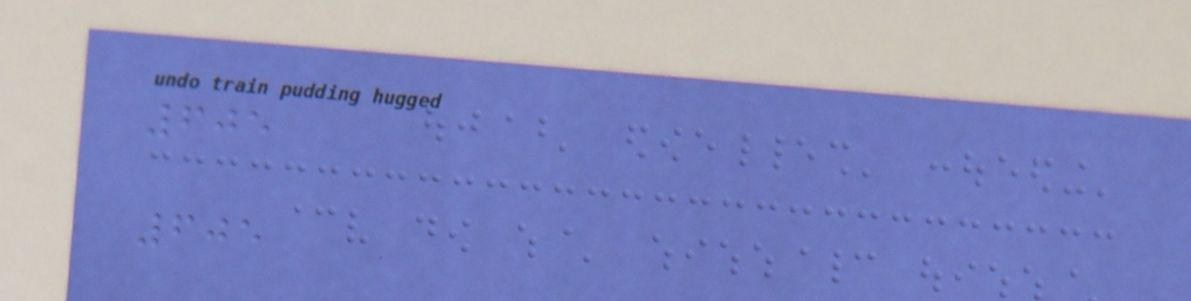605
605
